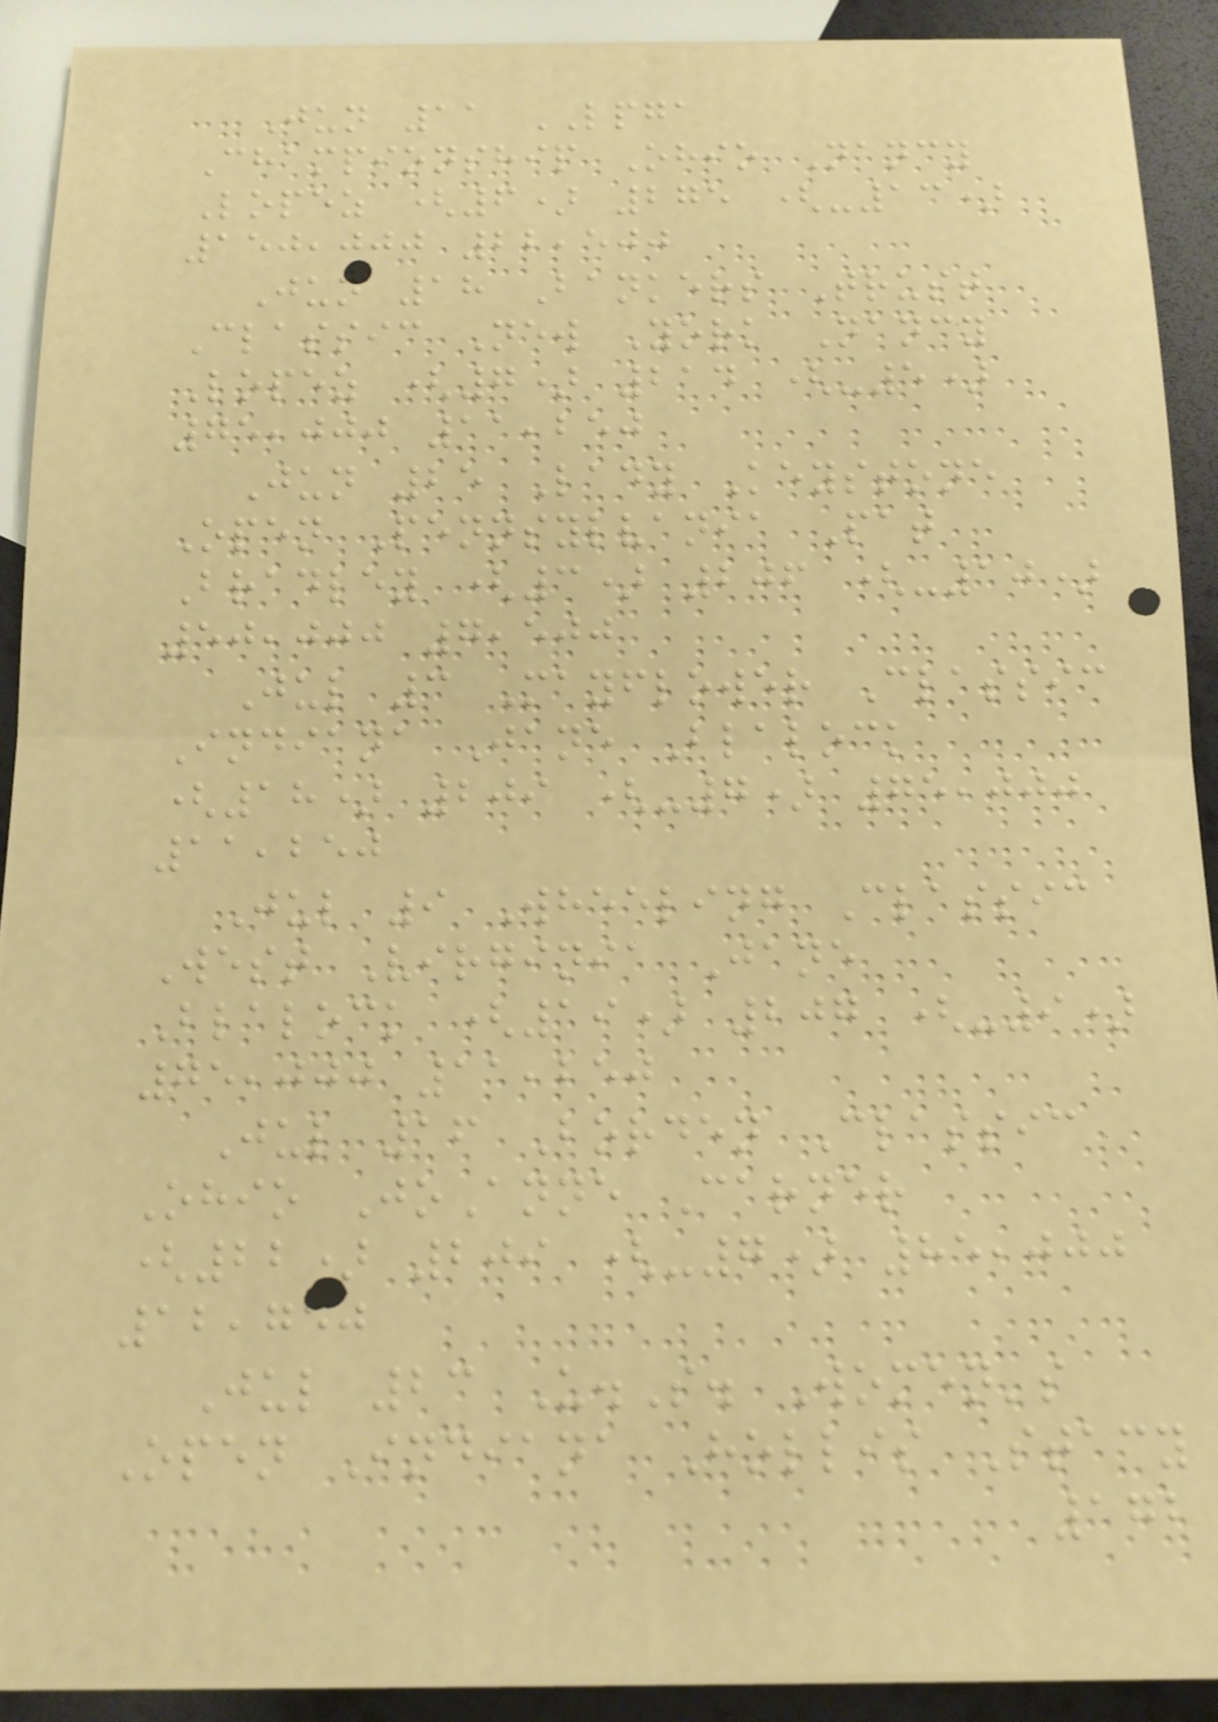Jun 11 LPGA
Championship Ohio Nancy
Lopez (6) 275 (-13)
150,000 22,500
Jun 18 Bankers Trust
Classic New York Nancy
Lopez (7) 214 (-5)
75,000 11,250
Jun 25 Lady Keystone
Open Pennsylvania Pat
Bradley (3) 206 (-10)
50,000 7,500
Jul 3 Mayflower Classic
Indiana Jane Blalock
(18) 209 (-7) 75,000
11,250
Jul 9 Wheeling Classic
West Virginia Jane
Blalock (19) 207 (-9)
75,000 11,250
Jul 16 Borden Classic
Ohio JoAnne Carner
(22) 209 (-7) 85,000
12,750
Jul 23 U.S. Women's
Open Indiana Hollis Stacy
172
